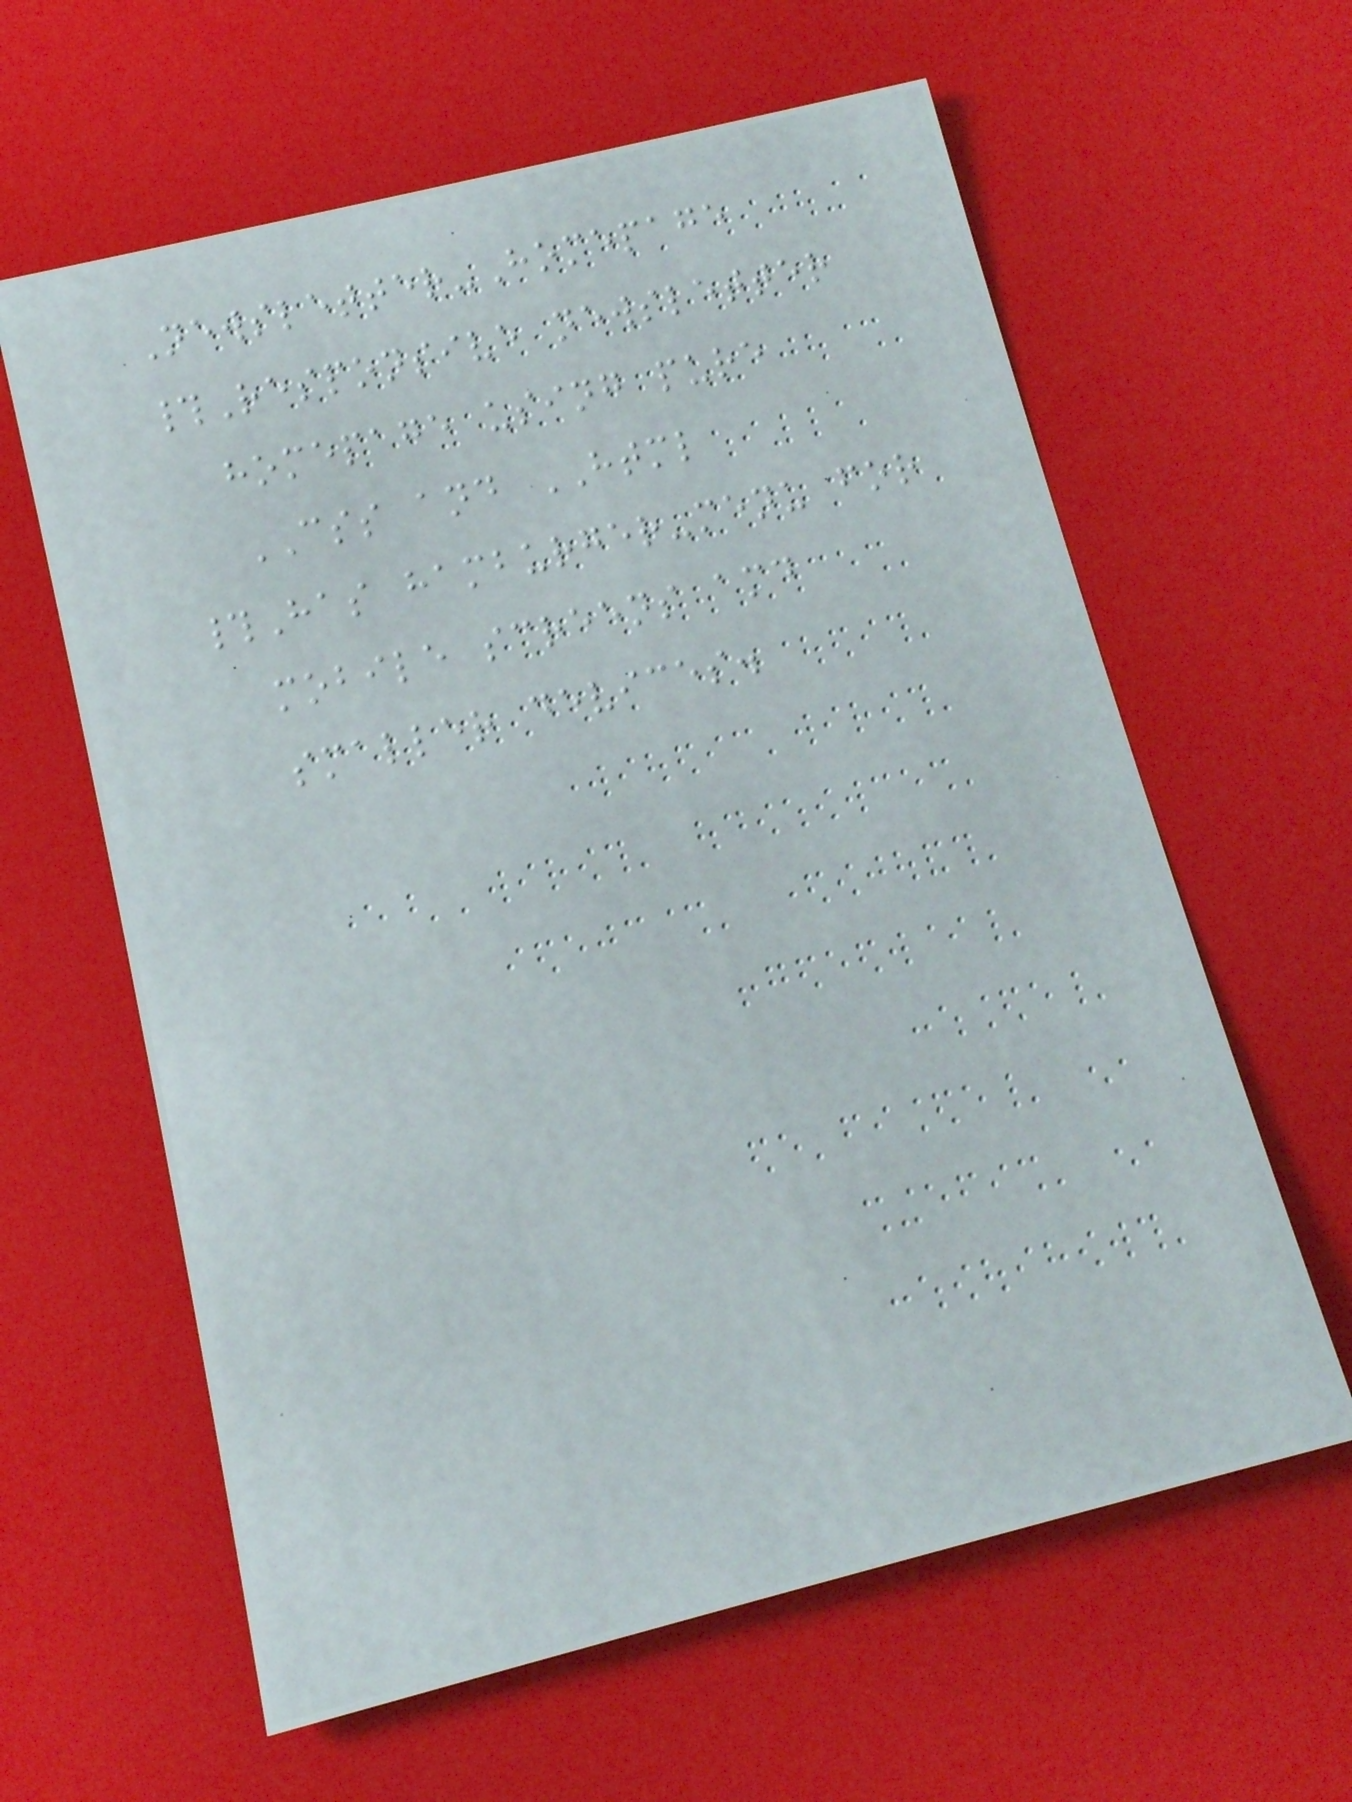Newsletter-Homepage
#Responsive newsletter
homepage using pure
CSS and HTML
#Has hamburger-menu for
mobile screens amd
smaller devices.
